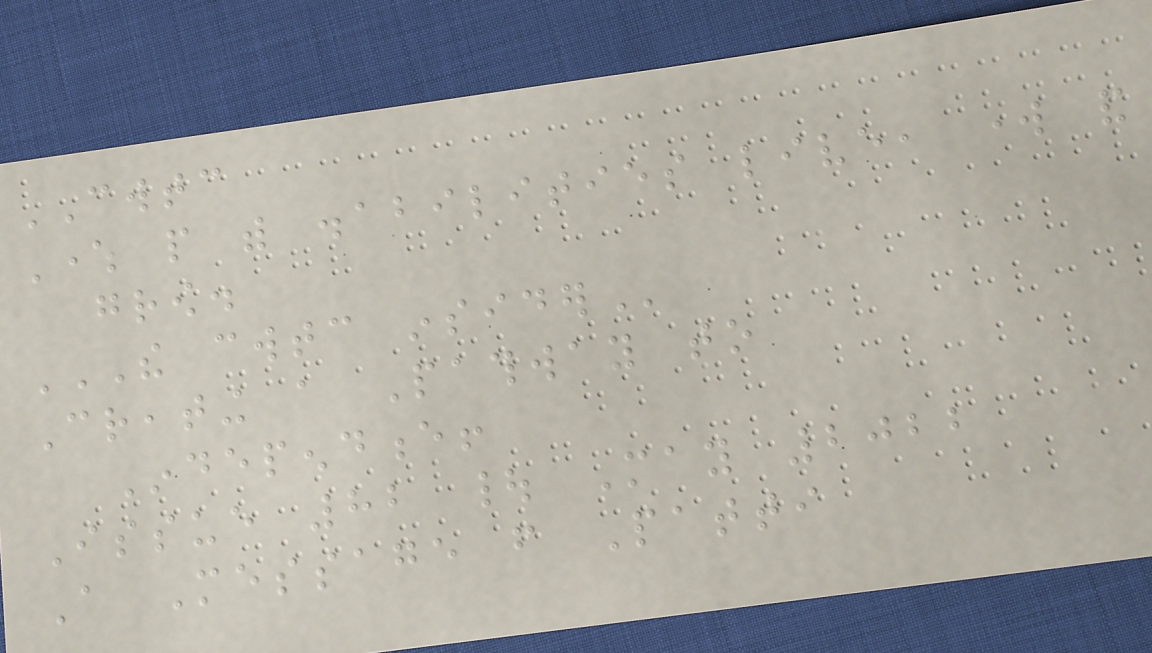CWTC
Where people with disabilities live, work and
grow.
THE CWTC INSIDER
Creating a Pathway to
Independence!
Issue 82 | May 2022
A Message from Patti
